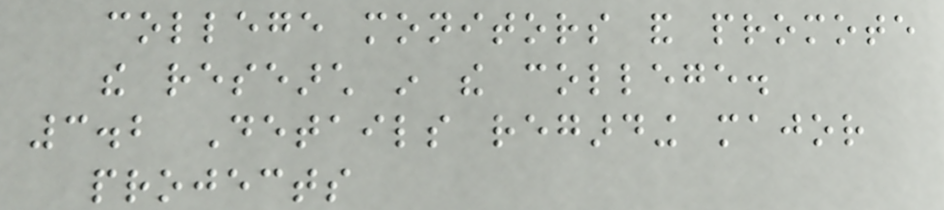college monitors and promote
the research in the college.
3.2 Details regarding major
projects
